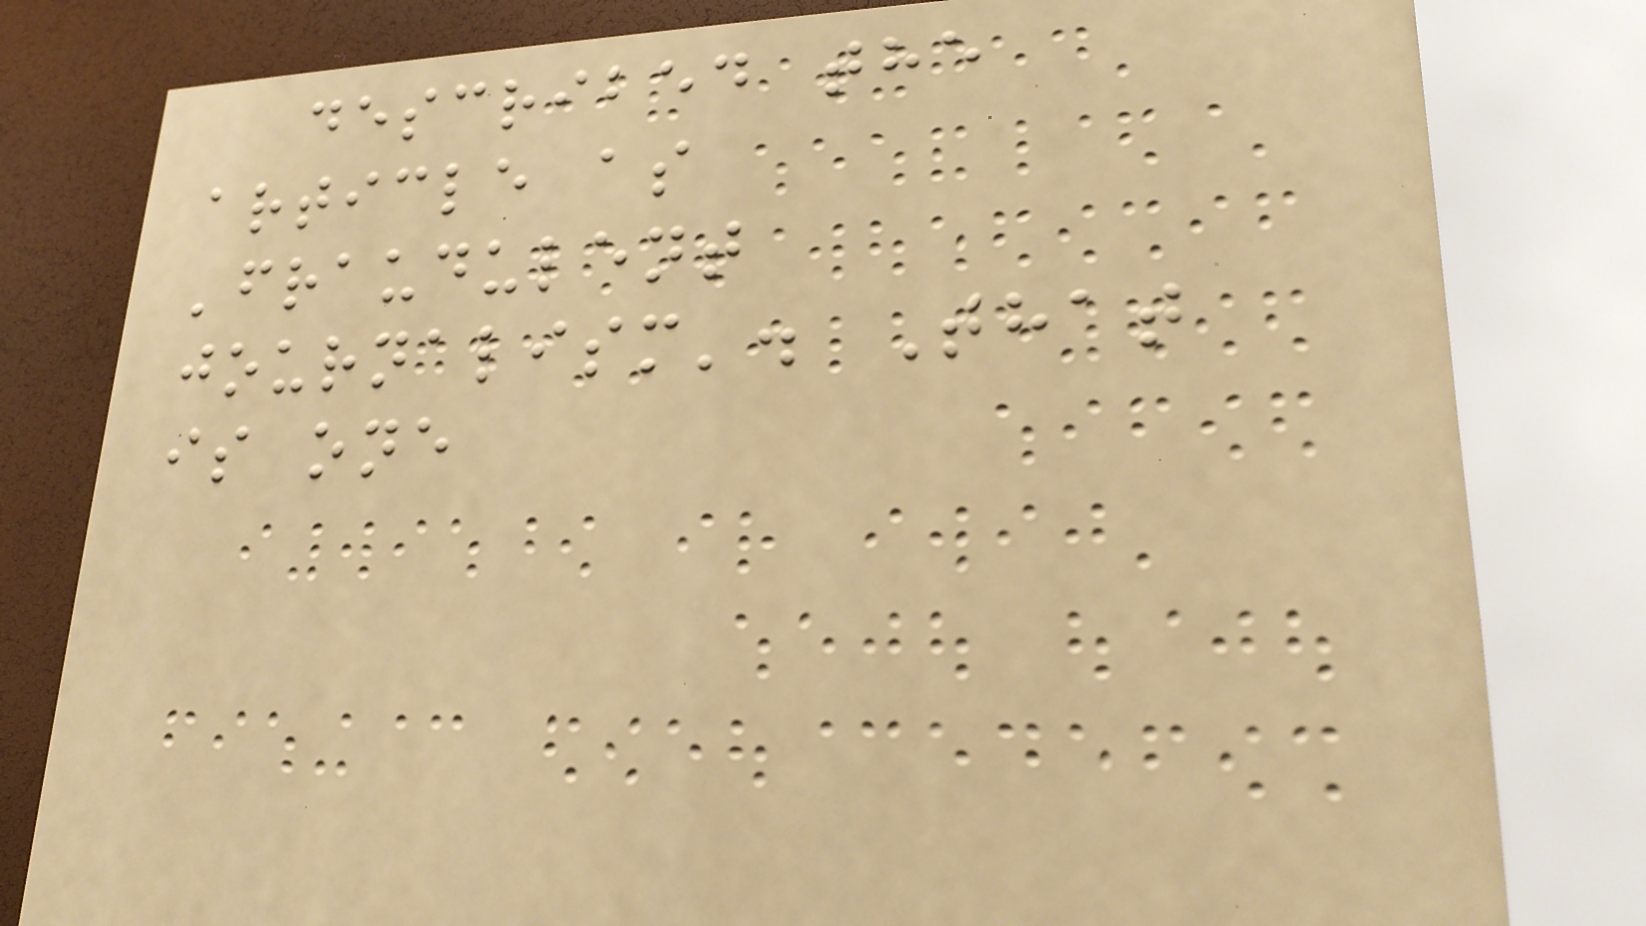described the
article as
'fraudulent
journalism'. That
is one
